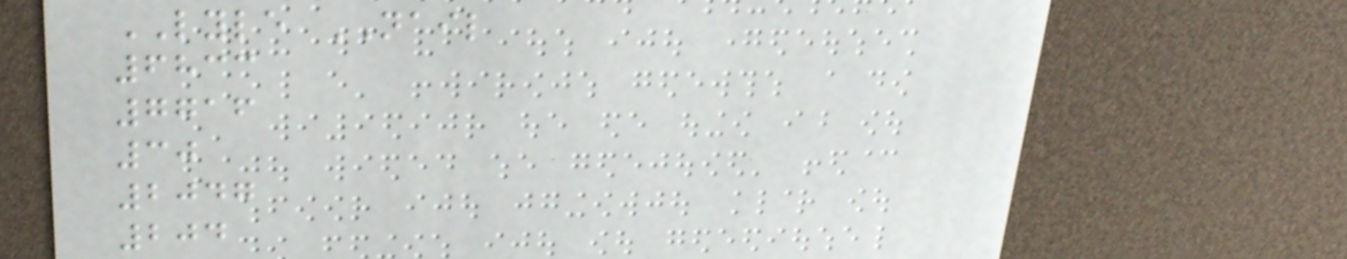LYLE NAIL
6833
7716
30
2047
204
